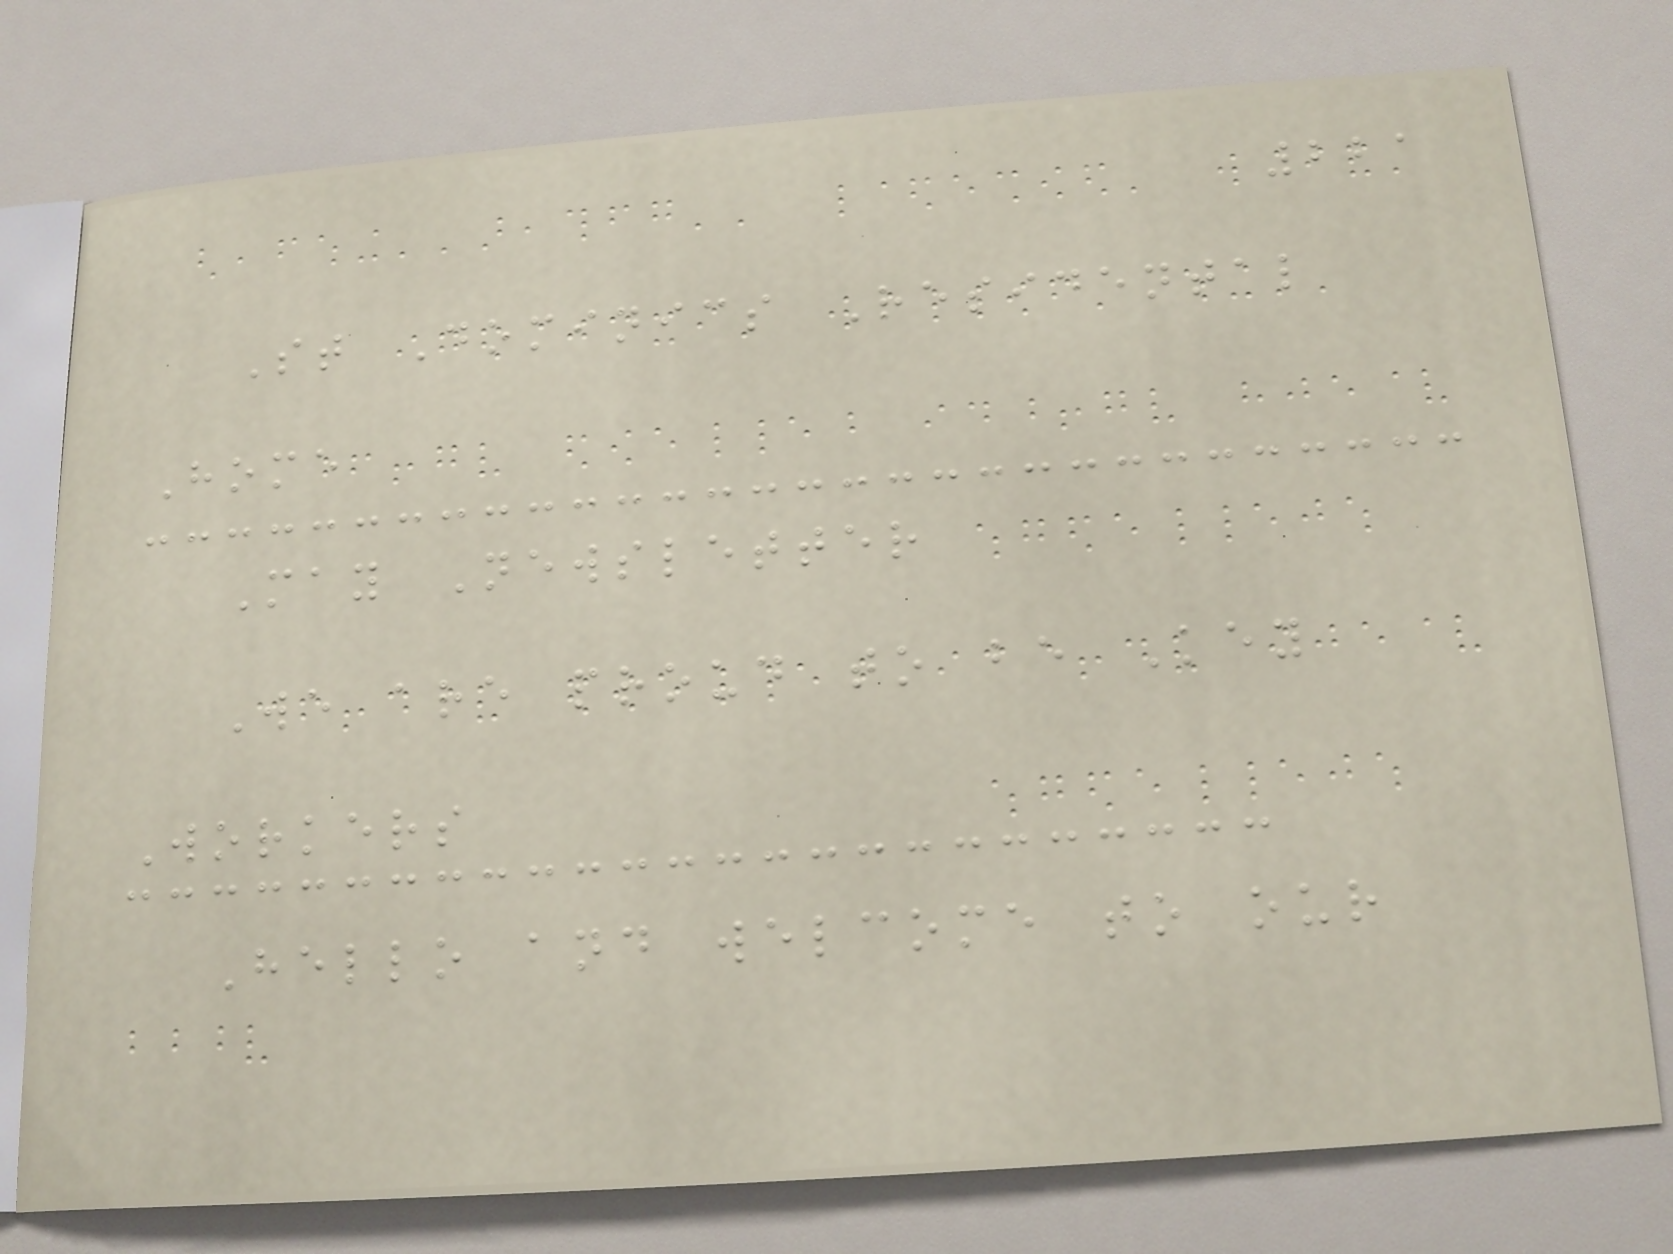221
St Dominics Residental
Home
May Newsletter
We are proud to be Key
Workers
Hello and welcome to our
